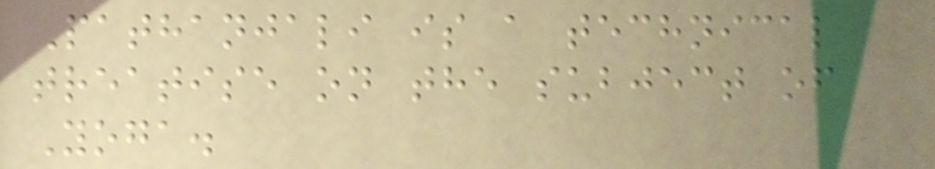Pathanjali is a technical
treatise on the subject of
Yoga.
